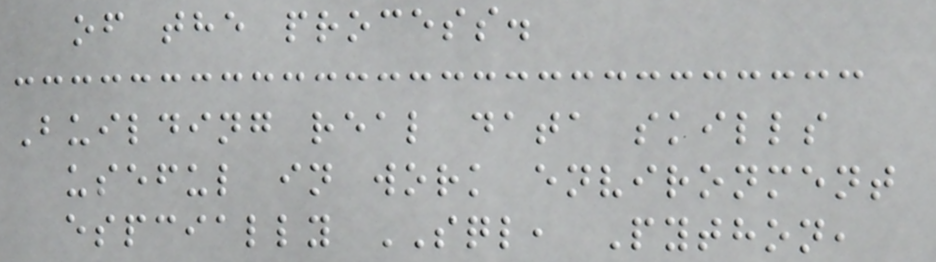of the process.
Building real data skills
useful in work environment
espcially SQL, Python,
